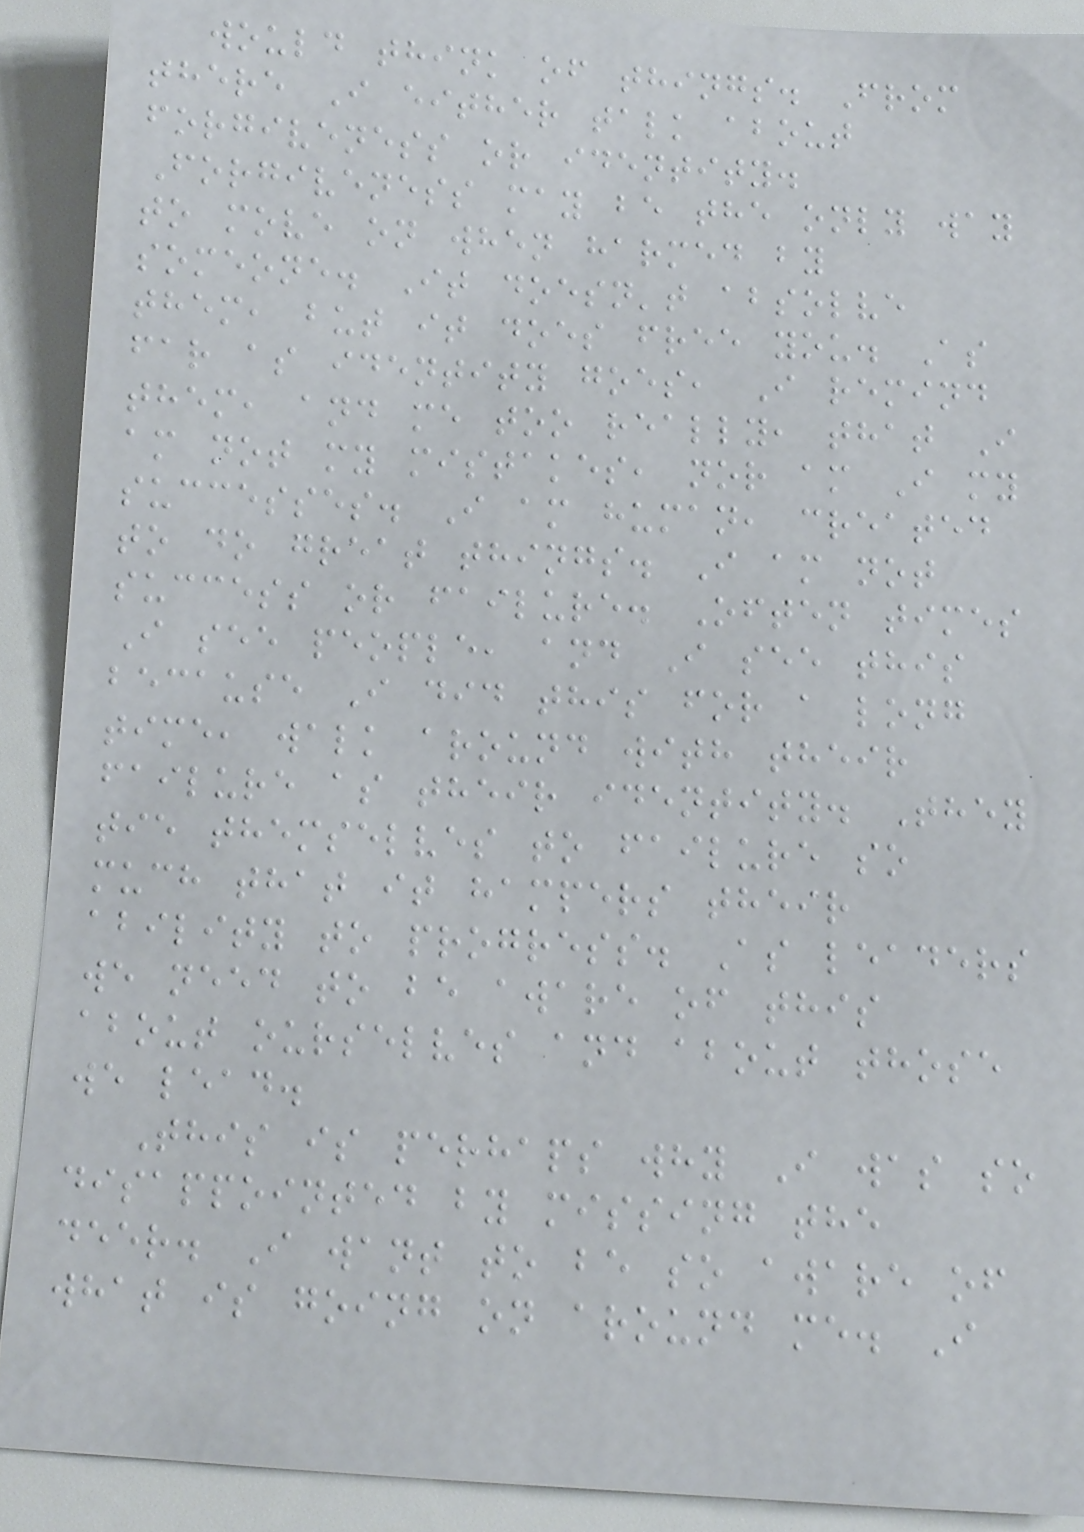would think of things. From
there I either talk about
forgiveness or identity.
Forgiveness may be the only way
to move on when harmed by
someone. It doesn't absolve
them, but it does free you. As
far as identity goes, I remind
them, and me too really, that I
am not my mistakes, nor am I my
successes. I am human, created
to do great things. I am not
success or failure. Often times
I see people, and I see this
because I did this for a long
time, walk around with their
failure as their identity. They
tie themselves to failure so
much that it hampers their
ability to progress. As leaders
we need to be aware of this
about ourselves and about those
we lead.
This is perhaps why I was so
disappointed by missing the
deer. I want to be so aware of
what is going on around me. I
